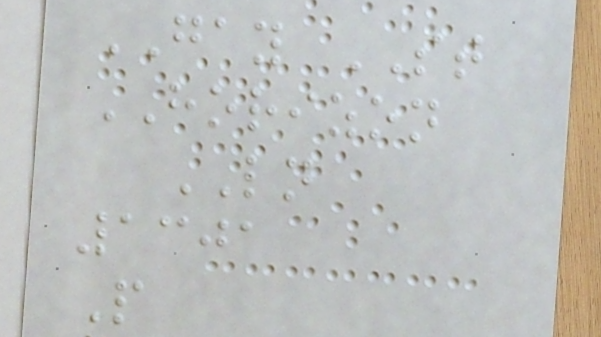GAY ST
HORIZON
LN
1301
P
